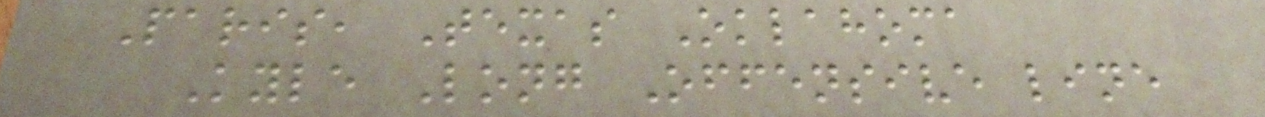Paris, Texas Oklahoma
Kyle Long Offensive line
